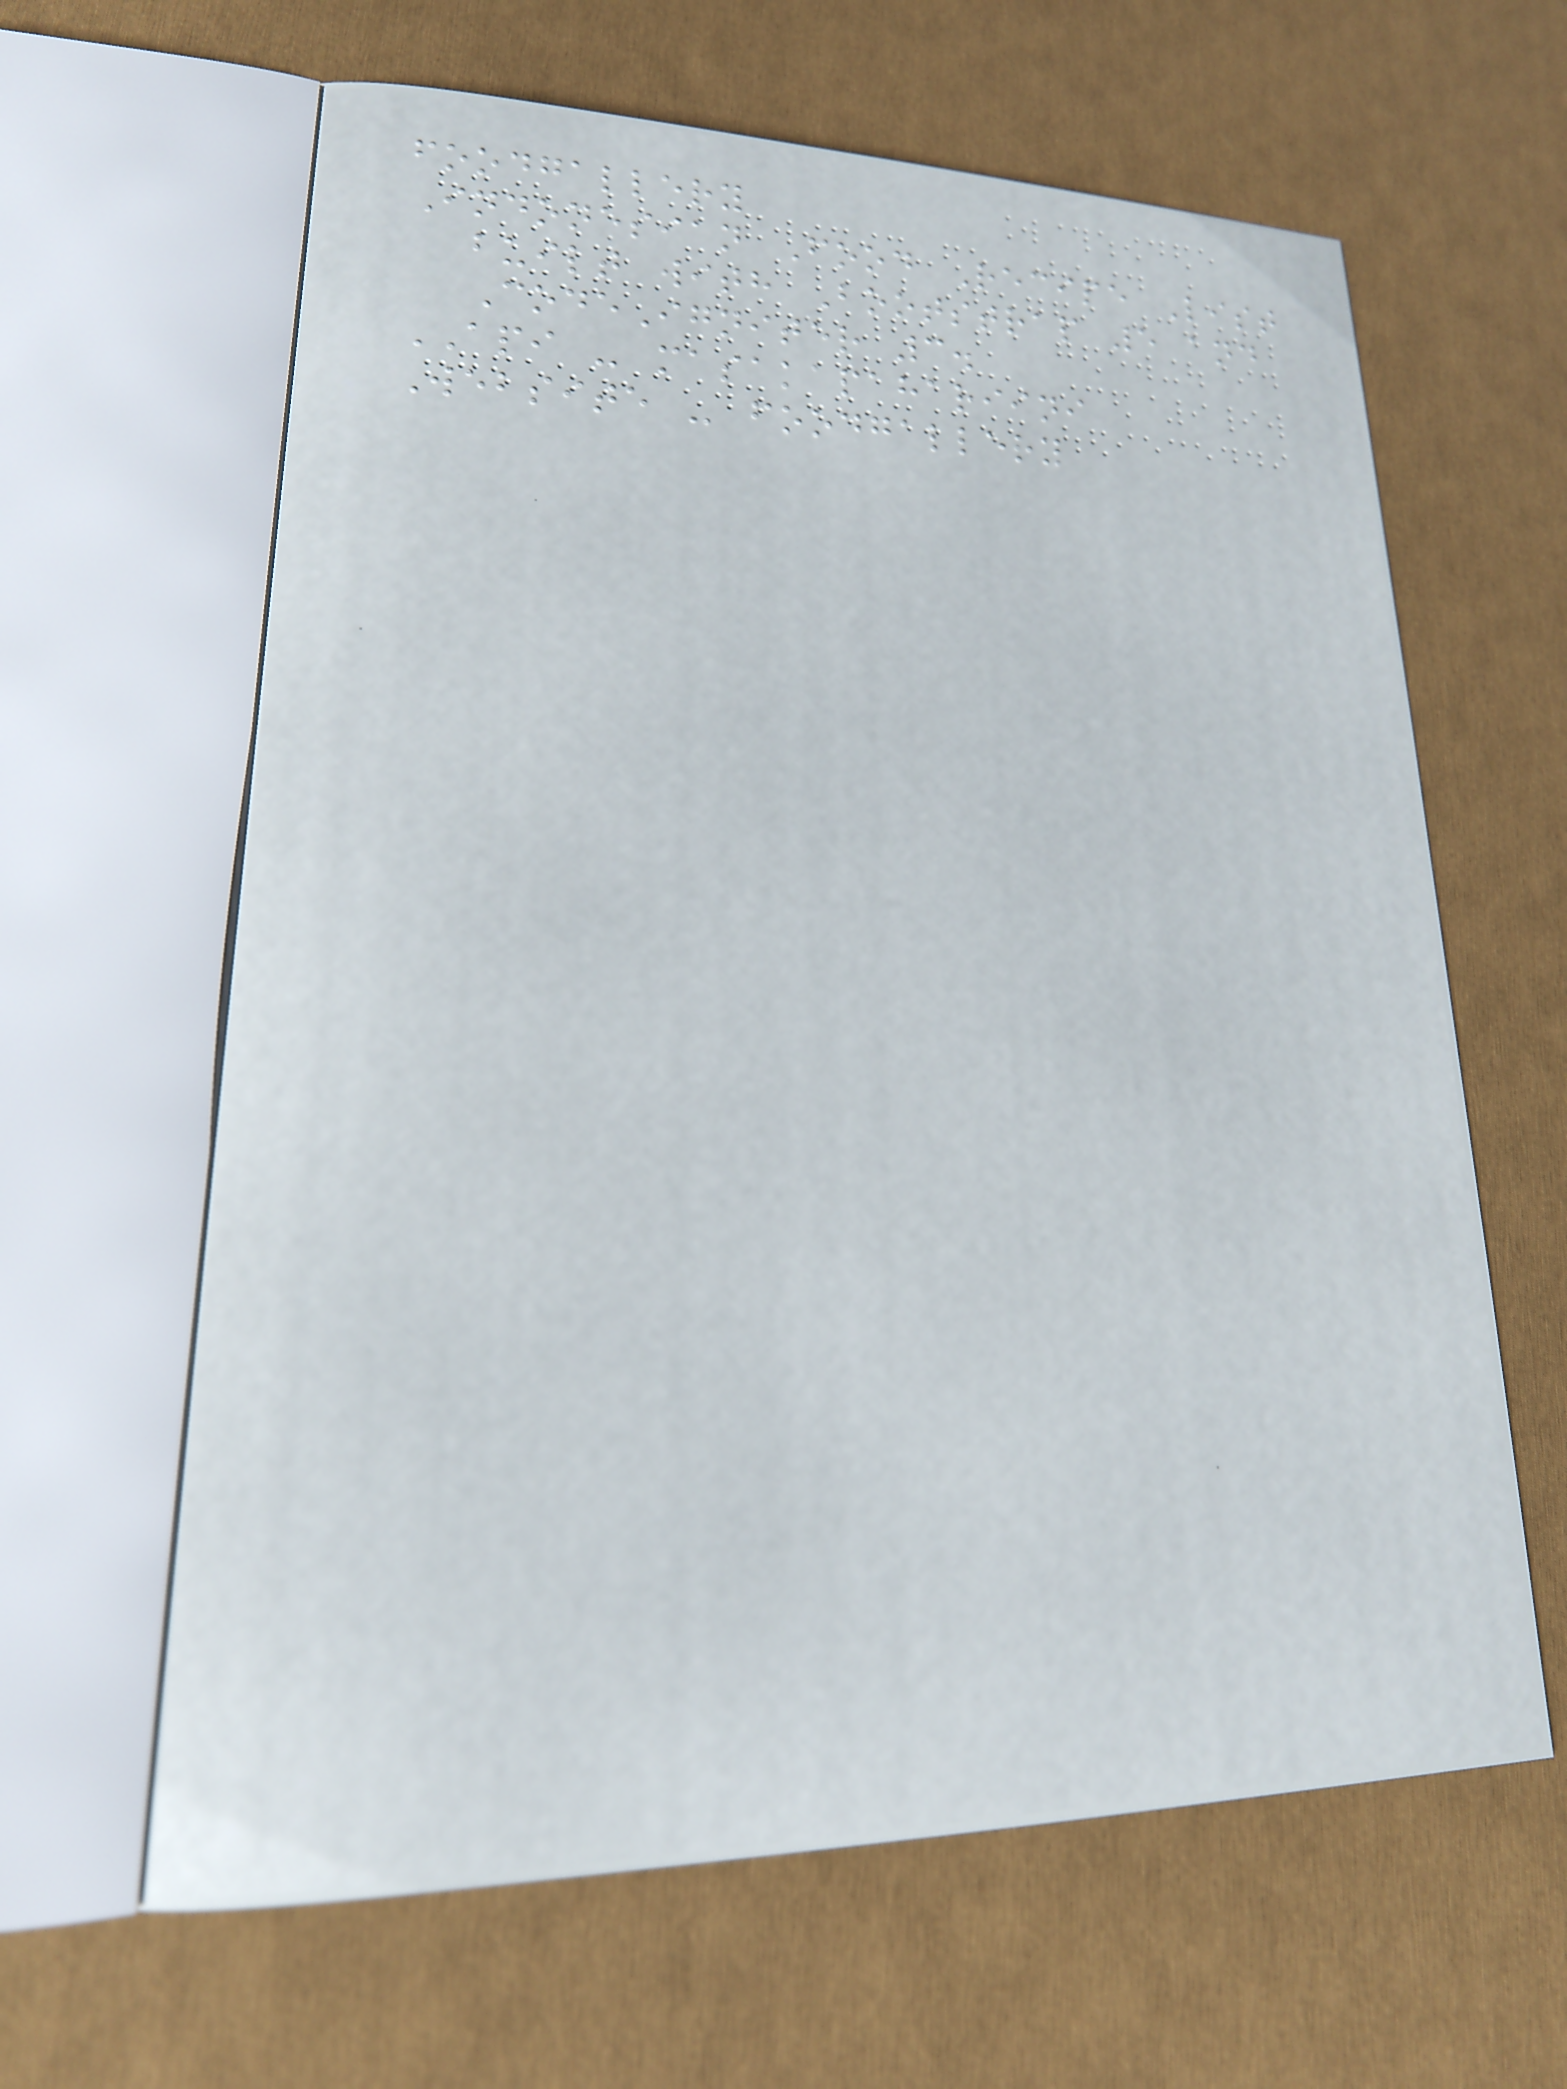foodgallery
Indonesian Food Recipe List
built with Bootstrap 5 and
CodeIgniter 3.
API - masakapahariini
Website - foodgallery
